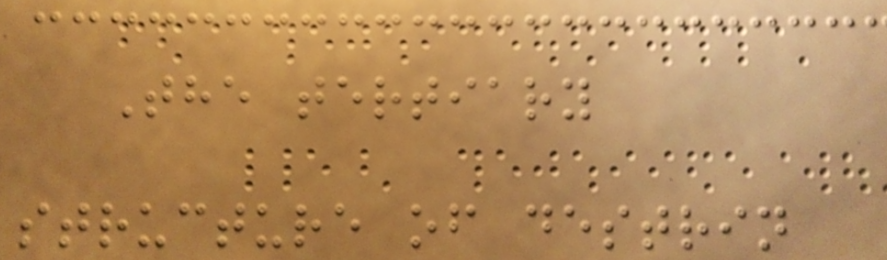The tertiary
structure of destrin
